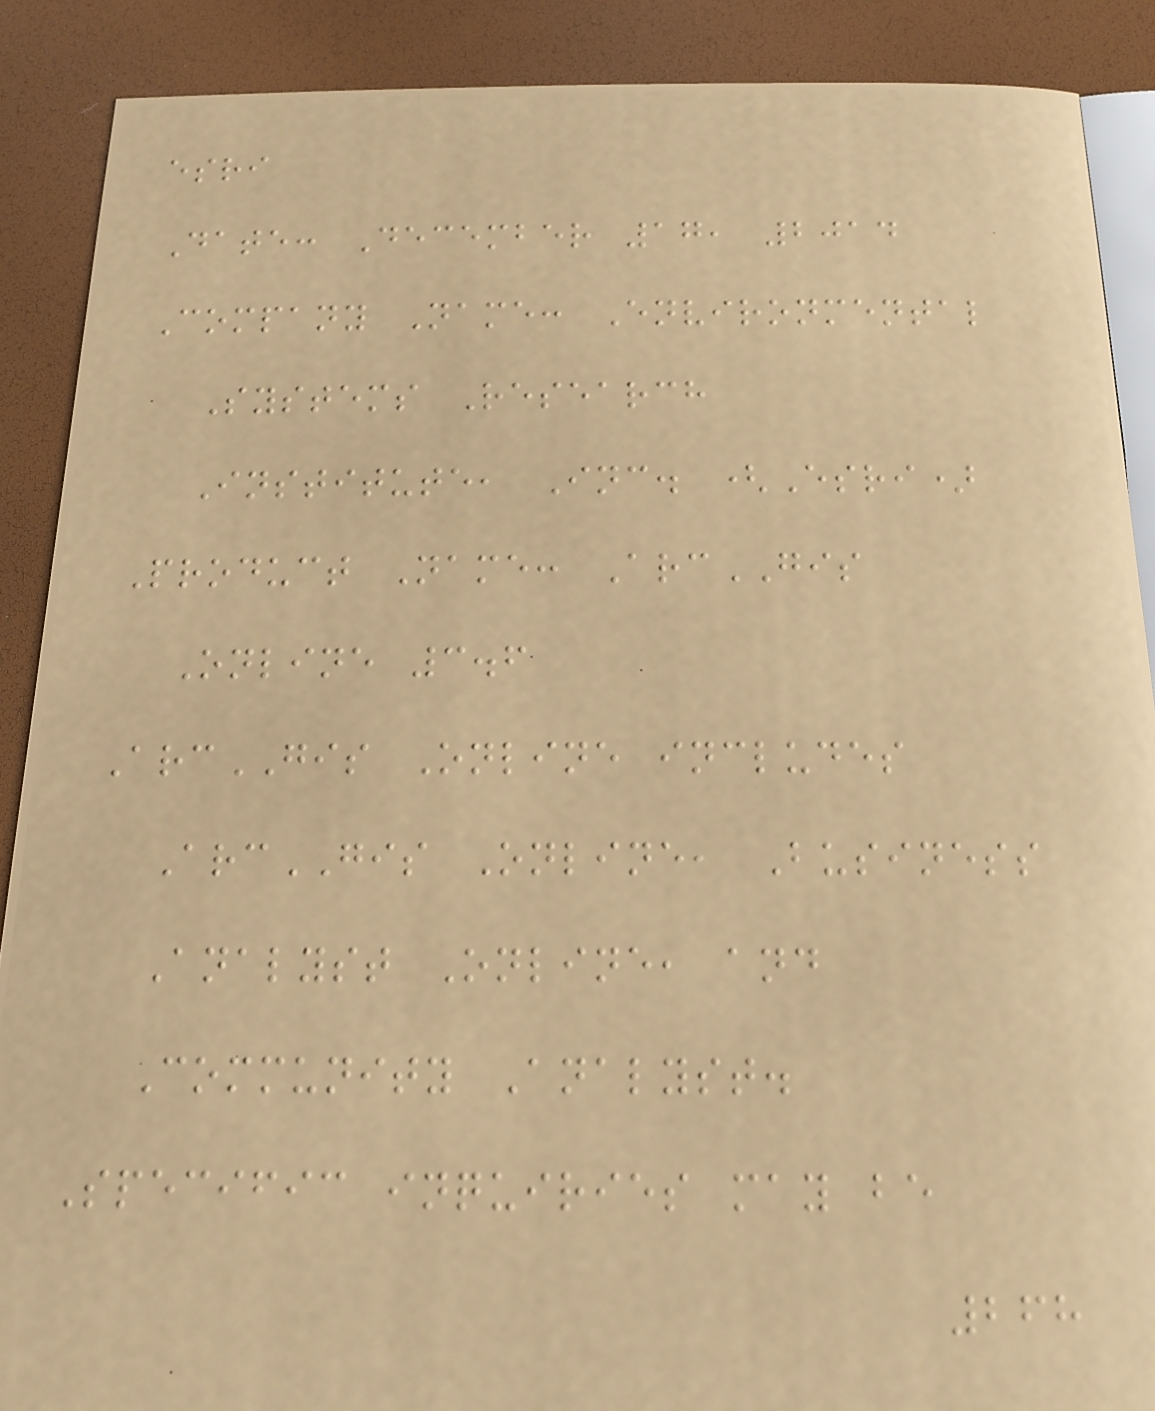esri
Date: December 17, 2014
Company Name: Environmental
Systems Research
Institute, Inc. (Esri)
Product Name: ArcGIS
Online 3.6
ArcGIS Online includes
ArcGIS Online, Business
Analyst Online, and
Community Analyst.
Specific inquiries may be
268
